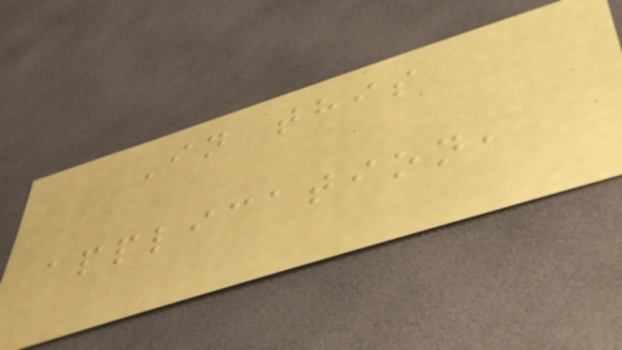In this
application,
